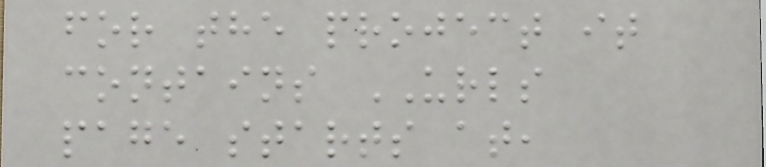for the project it
contains URLS
page starts at,
